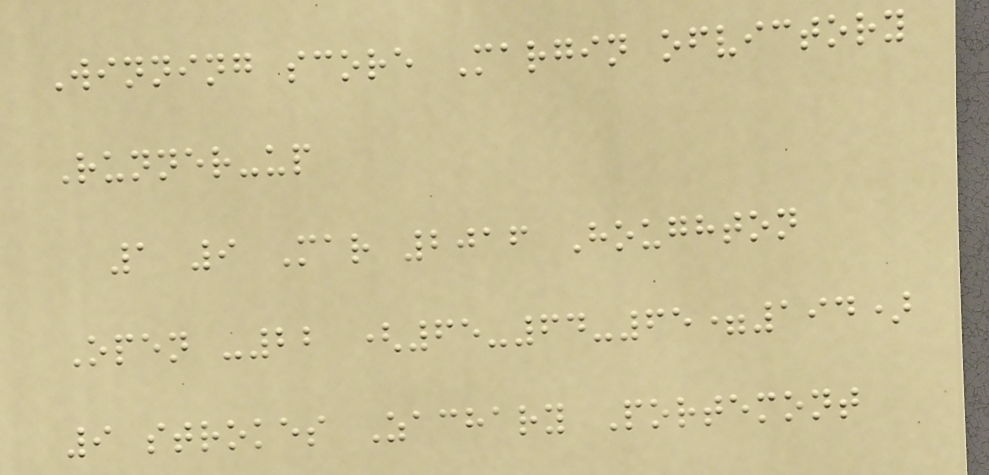Winning score Margin ofvictory
Runner-up
1 9 Mar 2016 Houghton
Open -22 (65-64-65=194)
9 strokes Zachary Portemont
